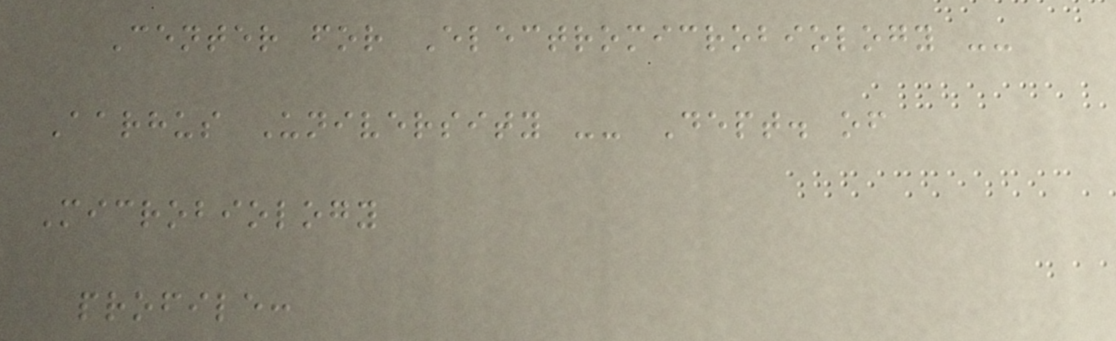Center for Electromicrobiology --
Aarhus University -- Dept. of
Microbiology
profile:
